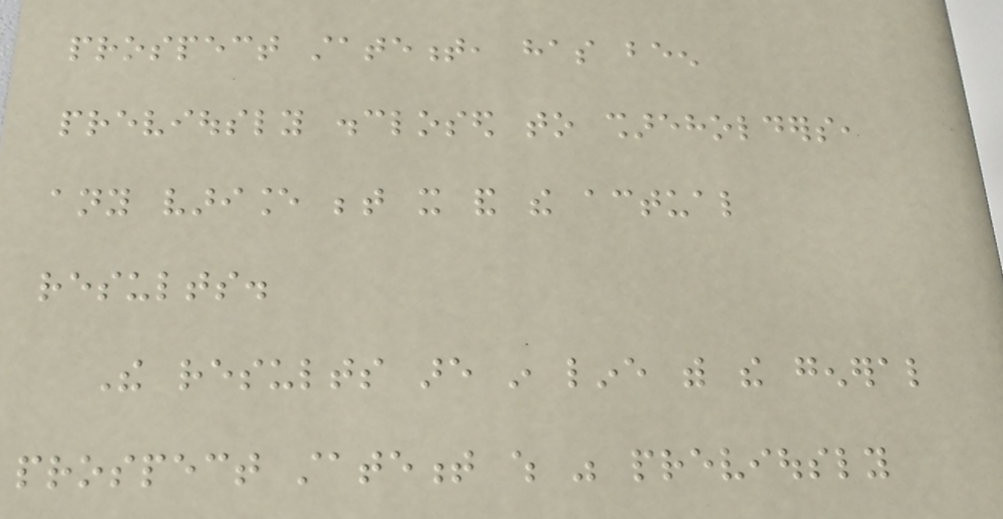prospect statement, has been
previously disclosed to shareholders,
any variance between it and the actual
results.
The results are in line with the general
prospect statement which was previously
